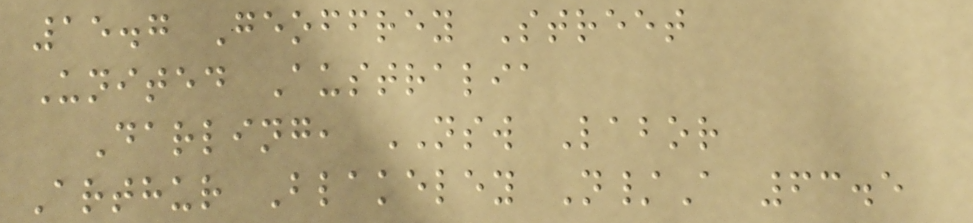15.7 Geoffrey Street
United Australia
Darling, NSW Labor
Arthur Blakeley N/A 63.5
